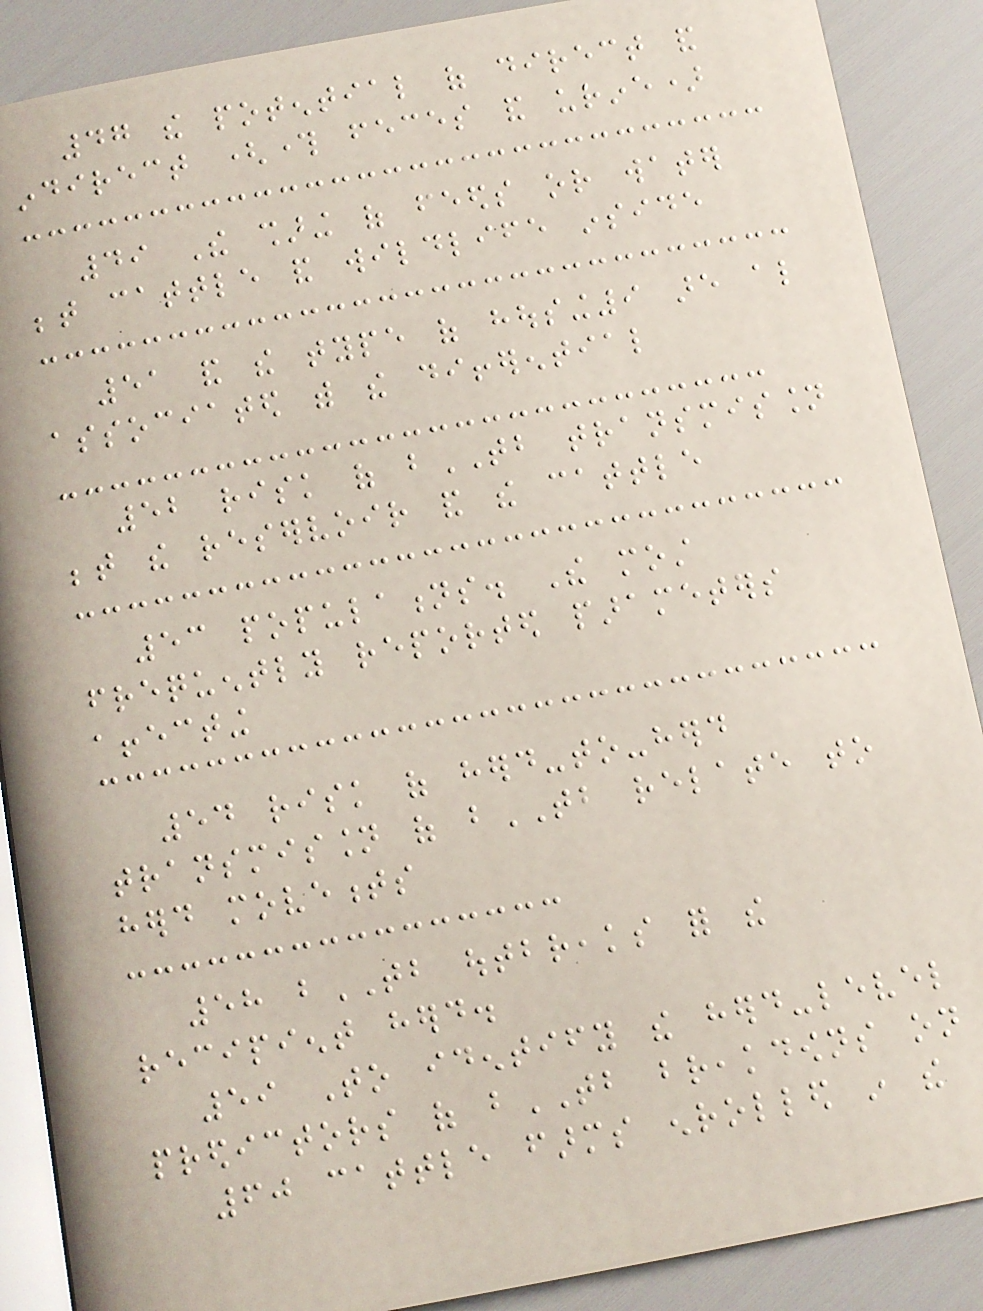47 the potential of direct and
indirect (through feces and urine)
49 The sharing of feeds or water
between cattle and wildlife inside
51 and the type of housing9 are also
associated with the differential
52 risk of bTB transmission
between the reservoir and the cattle
53 populations. The most
frequently reported parameters
affecting
54 risk of herd-to-herd
transmission of bTB relate to
herd movements
58 bTB outbreaks for the
recipient herd.
59 To identify the herd-level
predictors of bTB breakdowns on
60 cattle farms enrolled in the
